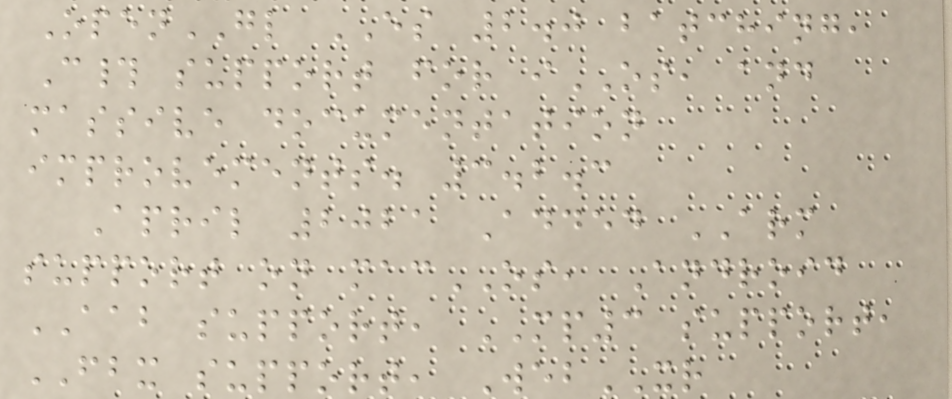OpenGL ES 2.0 batching,
C# support for iOS, and
massive documentation
improvements. 3.2.3
April 2021 Added ARM
support on macOS, Android
AAB support, MP3 support,
FBX support, WebXR
